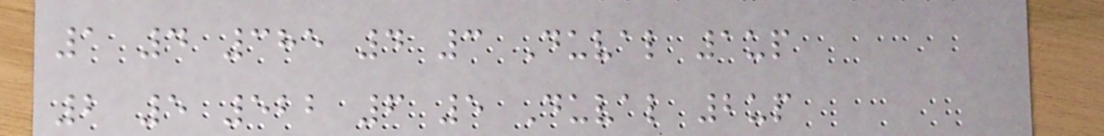1 4 385 4 3 Duval 1up
2 5 522 6 5 Duval 2up
